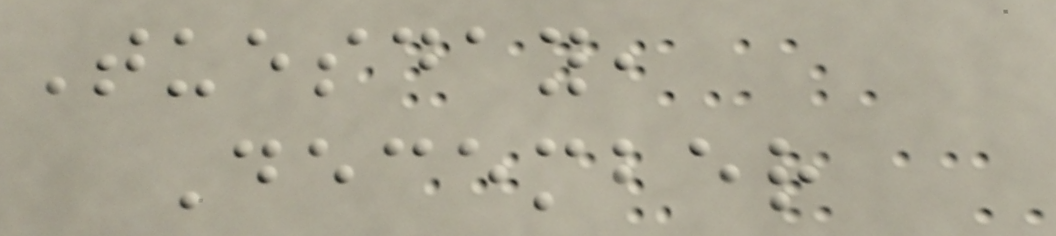Tuesday,
December
